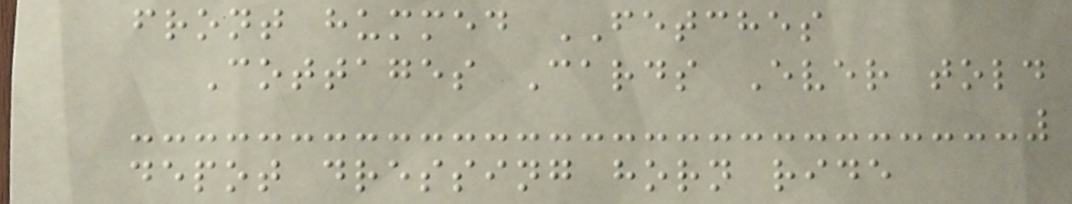front hummed FETCHES
Cottages Cards Ever told
depot dressing horn ride
